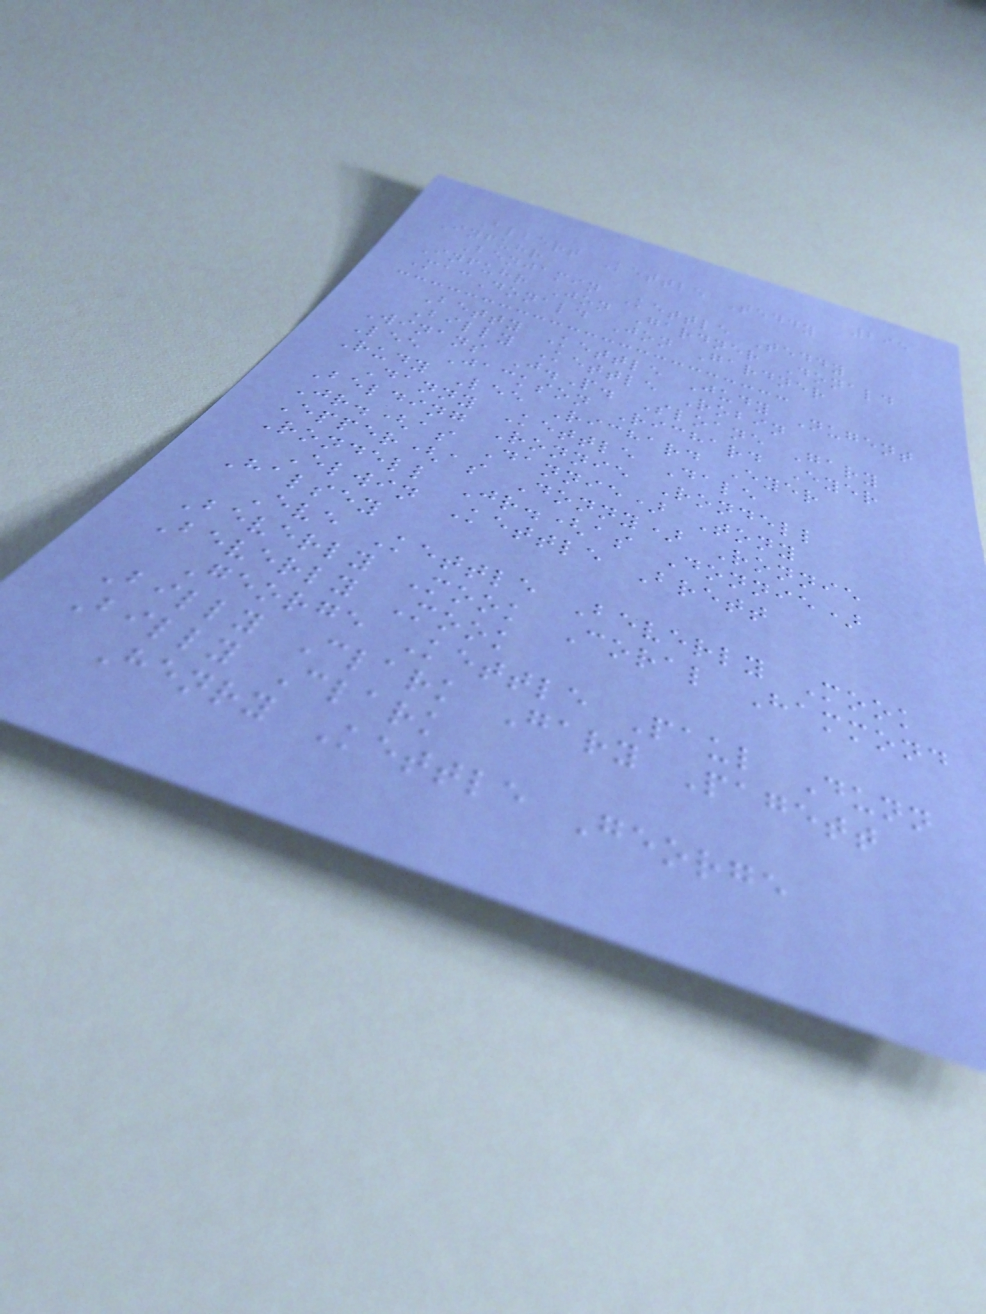295
Albert Kettle Teddy
Infuhr
Benjamin Kettle Teddy
Infuhr Jon Gardner Donald
MacDonald Jon Gardner
Betty Kettle Judy Nugent
Billy Kettle Robin
Winans J.P. Sloane Gary
Lee Jackson Richard Eyer
Rudy Lee Richard Eyer
Danny Kettle Dale
Belding Ronnie Rondell
Jr.(as Dannie) Tony
Epper(as Donny) Ronnie
Rondell Jr.(as Donnie)
Elwin Kettle Brett
Halsey
Eve Kettle Beverly Mook
Beverly Mook Coral Hammond
Beverly Mook
George Kettle Paul Dunn
Billy Clark Gary Pagett
Billy Clark
Henry Kettle George
